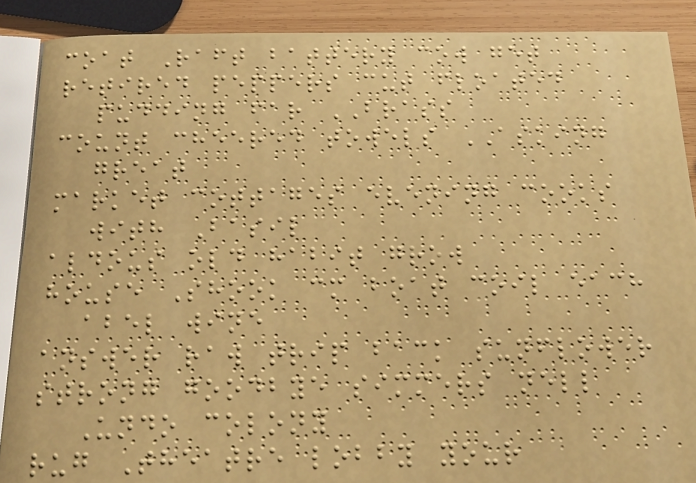coat Raft battery cow get
retired peppers cut floated
pudding far BRASS
count cheered towels ASKING
great
market cottages evening cooks
with Basil
aldous old habit grow
house Shook cm boat coil each
abel wine
answer raw trip back sunflower
strong goodbye simmers nell
Undo colony
rug Theatre lobby your
